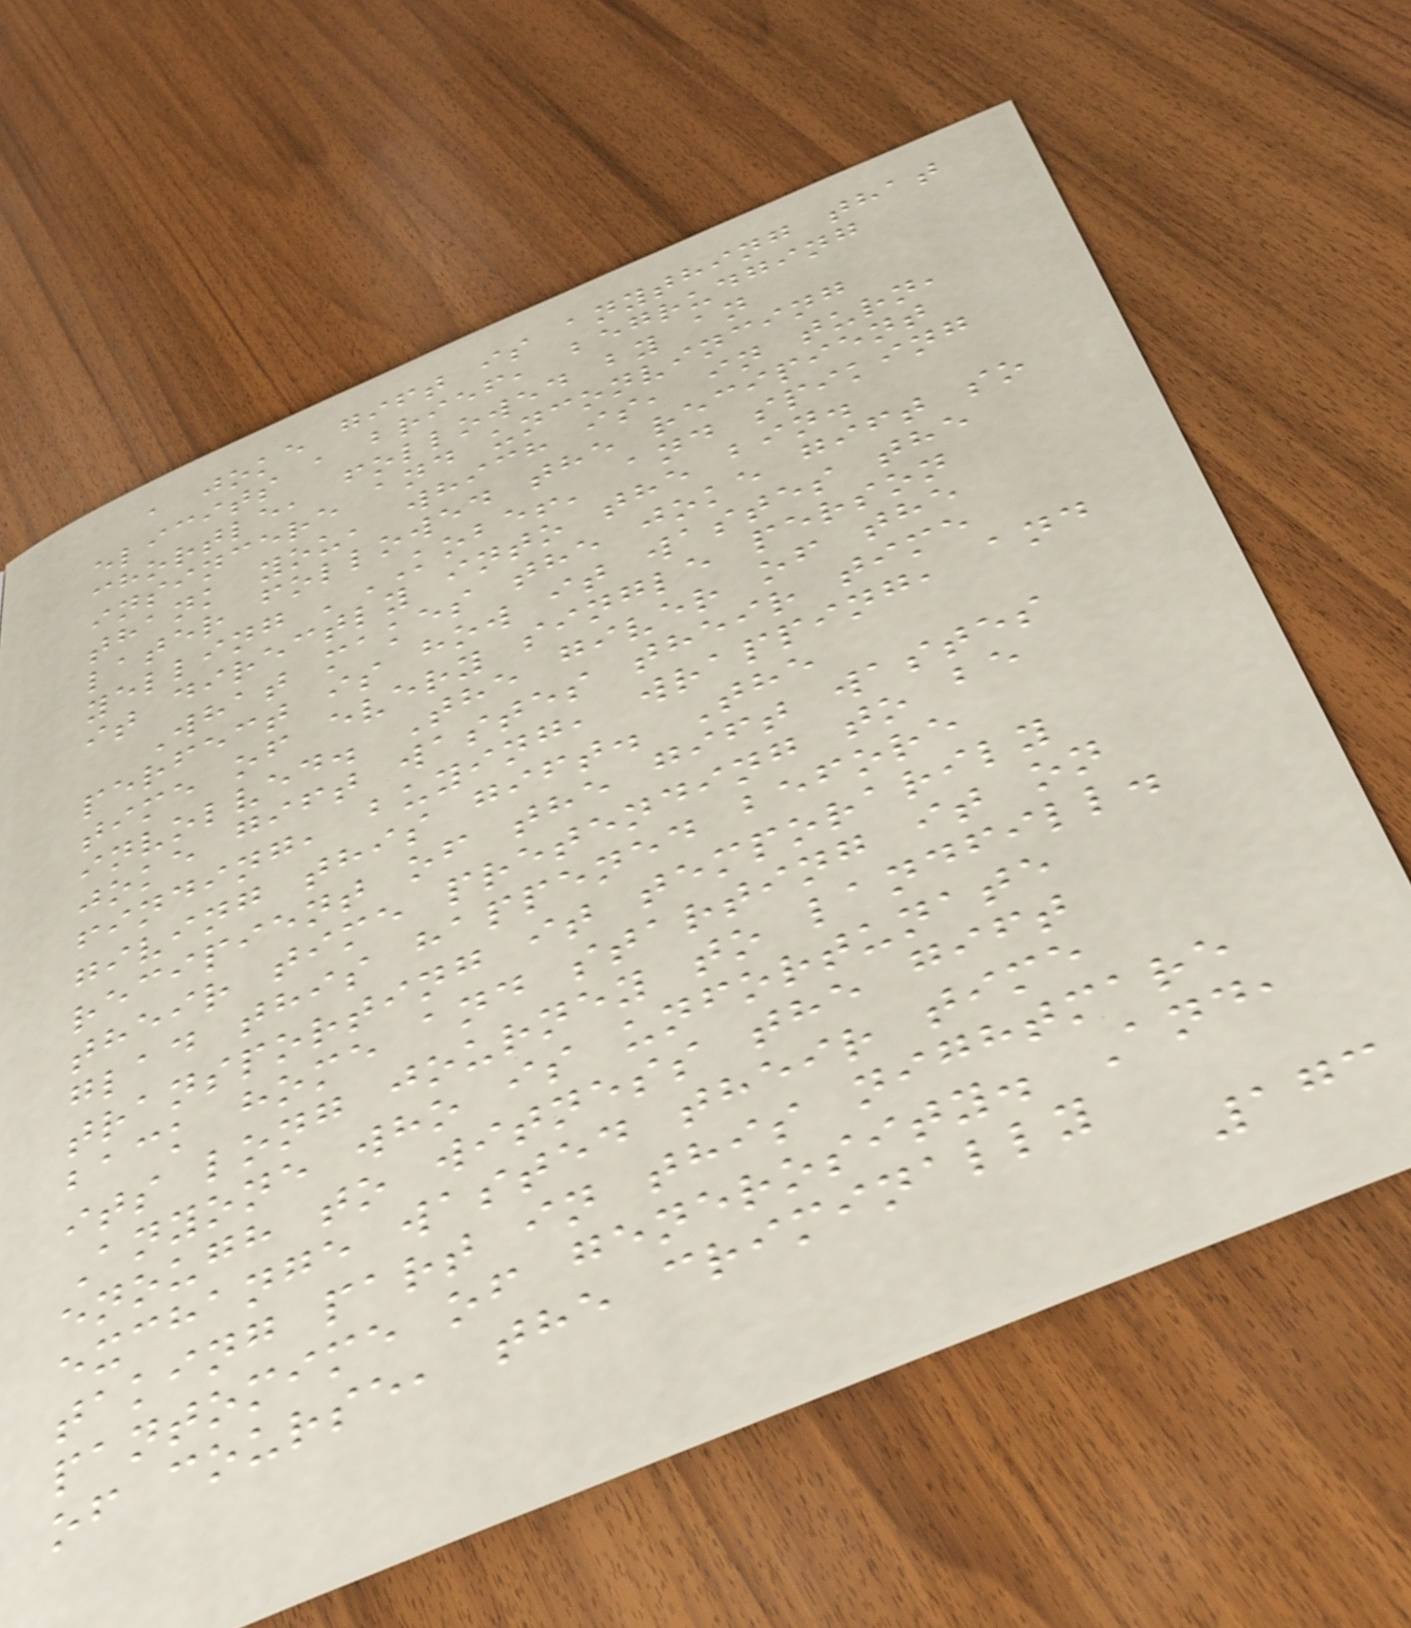a joke gift is anything that
elicits a brief, begrudging
chortle, followed by an
insincere and unconvincing
thank you, which is, in turn,
later followed the recipient
yelling 'KOBE!' and spiking
it directly into the bin.
What makes the joke gift so
perfect is how it wastes the
time of every single person
involved. The giver of the
joke gift wastes their time
finding, buying, wrapping, and
giving this gift. The
recipient of the gift wastes
their time pretending to be
glad this happened before
transporting it temporarily
back home and starting it on
its long journey to landfill.
Anyone who is unfortunate
enough to witness the gift
exchange wasted their time
taking part in this nightmare
pantomime of generosity. And,
of course, the criminally
173
